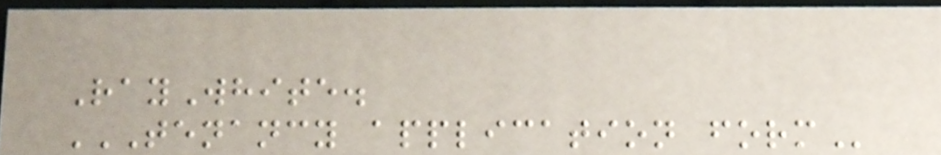RayWhite.
TENANCY APPLICATION FORM
